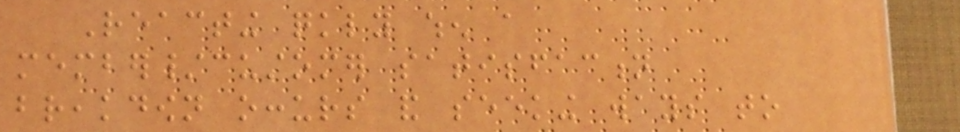Reacting quickly when a
member/customer satisfaction
breakdown occurs and seeking ways to
